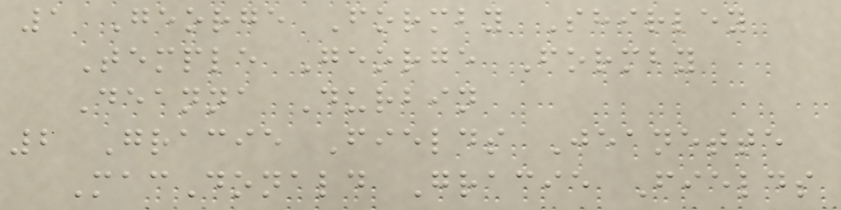1 George Formby Shirley
Temple George Formby
Deanna Durbin
2 Gracie Fields Jeanette
MacDonald Gracie Fields
